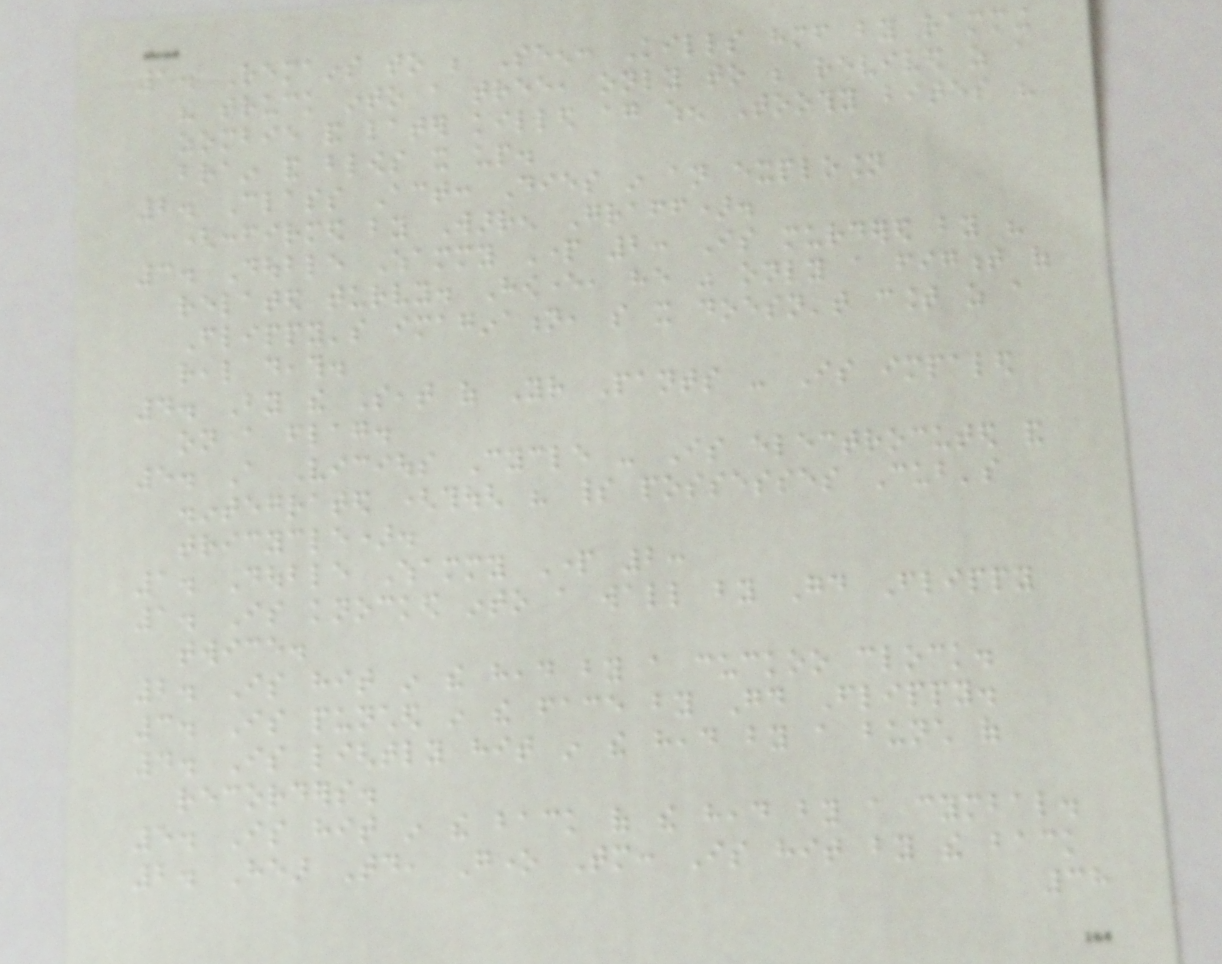1. Remains to be Seen: Kills himself by ramming
his truck into a tree, only to be revived as a
zombie and later killed again when Toothy bites his
brain and blows it up.
2. Class Act: Dies in an explosion
(confirmed by Warren Graff).
3. Double Whammy Part 2: Is murdered by his
related turvy. However, he was only a figment of
Flippy's imagination, so it doesn't count as a
real death.
4. By the Seat of Your Pants - Is impaled
on a flag.
5. A Vicious Cycle - Is electrocuted and
disintegrated (though his spirit possesses Cub's
tricycle).
1. Double Whammy Part 2:
1. Is knocked into a wall by Good Flippy
twice.
2. Is hit in the head by a cuckoo clock.
3. Is punched in the face by Good Flippy.
4. Is lightly hit in the head by a bunch of
recorders.
5. Is hit in the back of the head by a cymbal.
2. Hear Today, Gone Tomorrow: Is hit by the back
38
